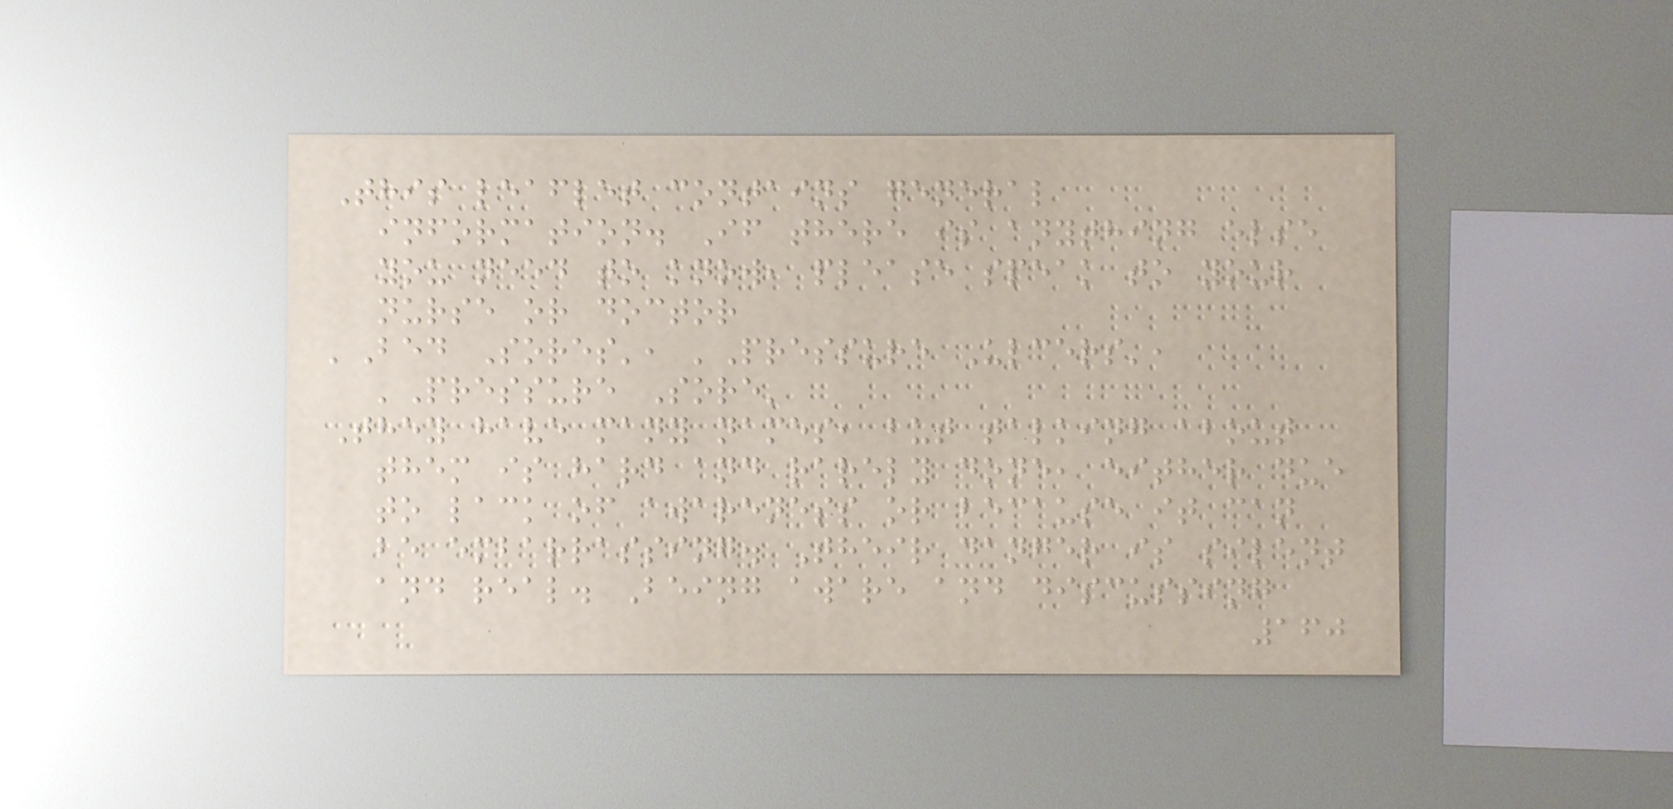This leaflet contains general
information. If there is anything else
you need to know, please speak to your
nurse or doctor
'Bed Sores', 'Pressure Ulcers',
'Pressure Sore'
They have many names, but talking about
them is hard and rarely done, either due
to lack of awareness or because it can
be embarrassing. Their danger is silent
and real. Being aware and discussing
160
